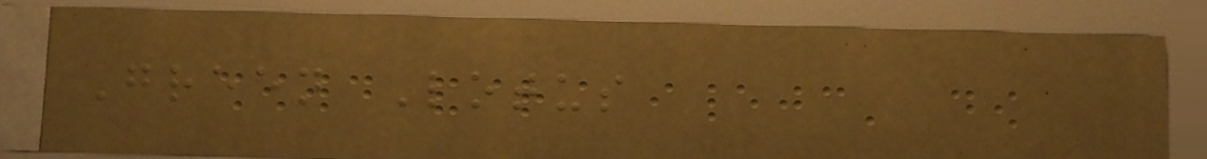Green Lotus
